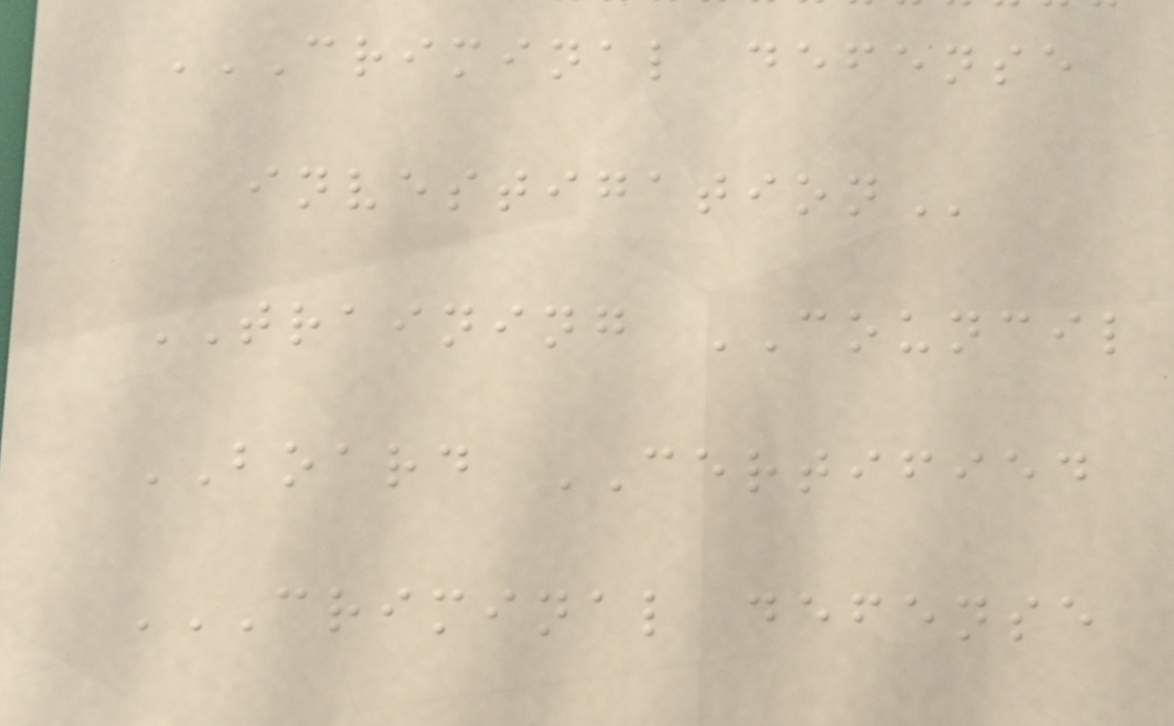CRIMINAL DEFENSE
INVESTIGATION
TRAINING COUNCIL
BOARD CERTIFIED
CRIMINAL DEFENSE
